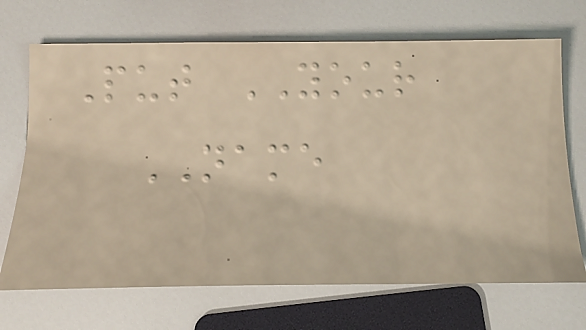Put YOUR
NAME
